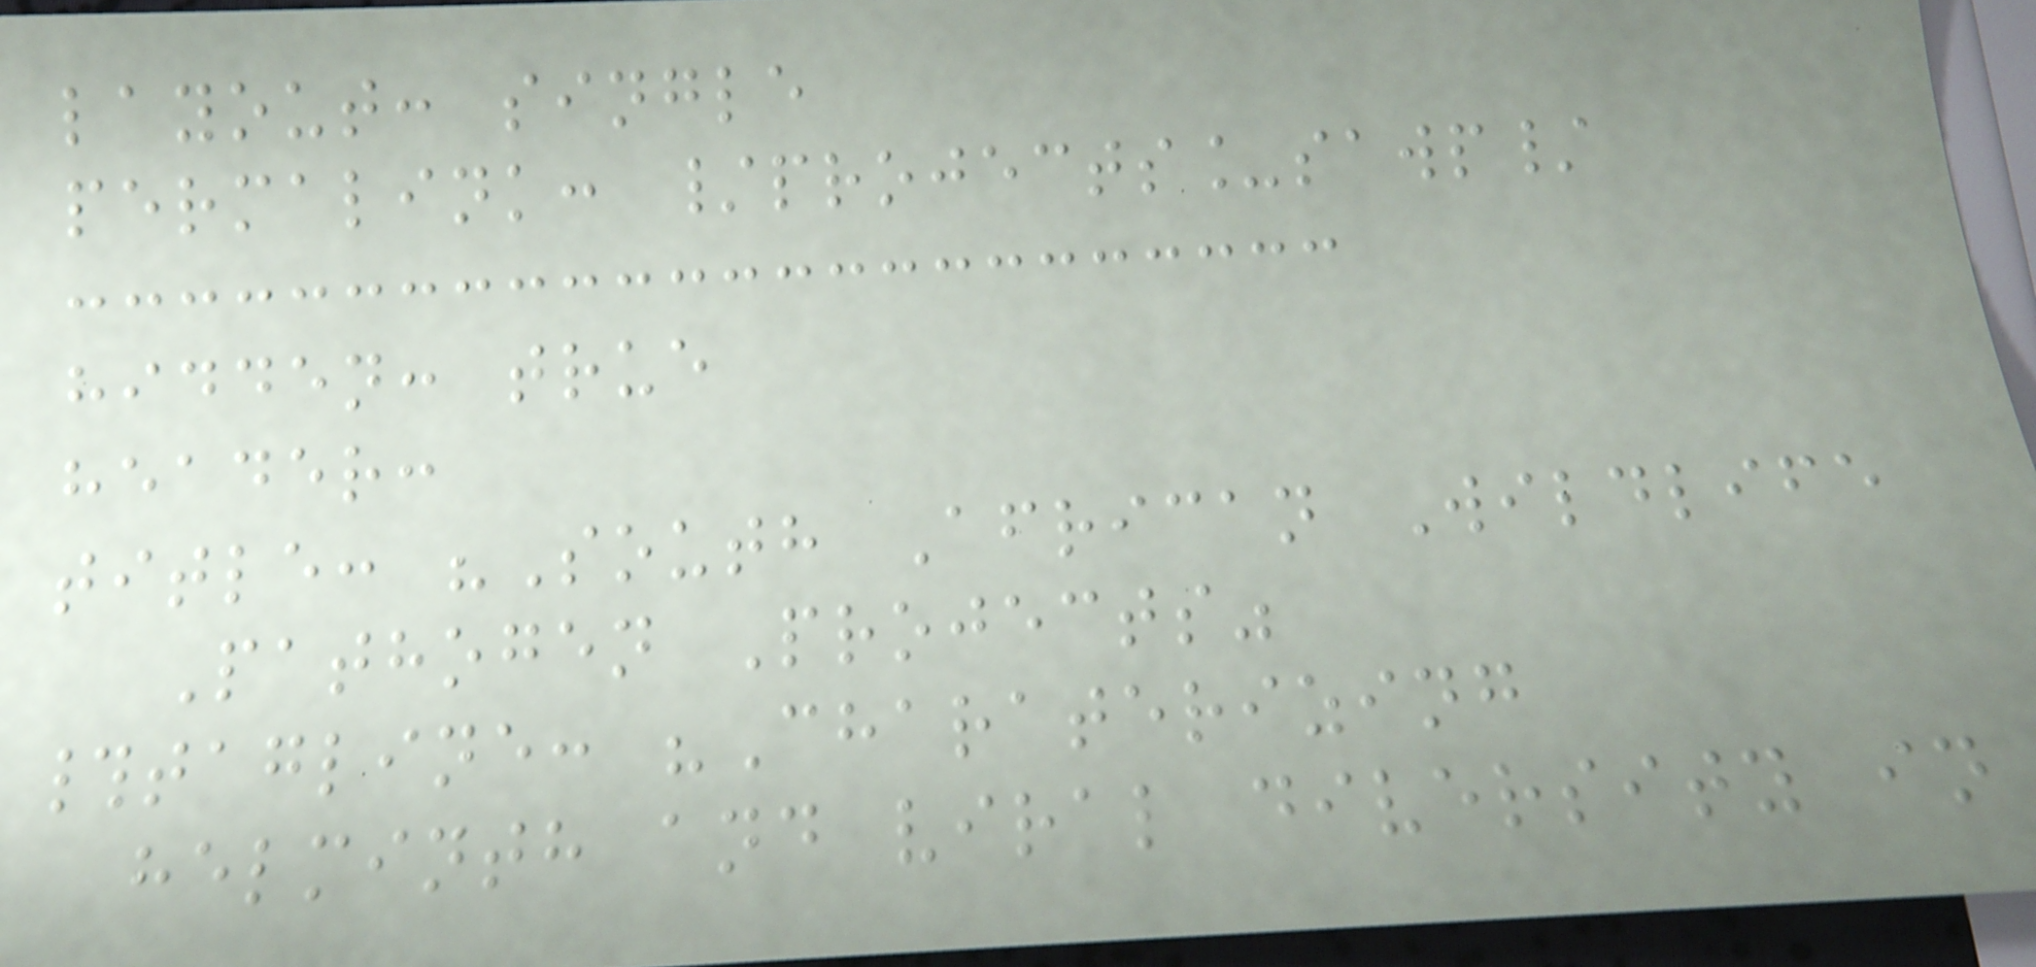layout: single
permalink: /projects_sawp/
hidden: true
header:
title: "South African Wildlife
Pathogen Projects"
#tagline: "Charaterizing
helminth and viral diversity in
